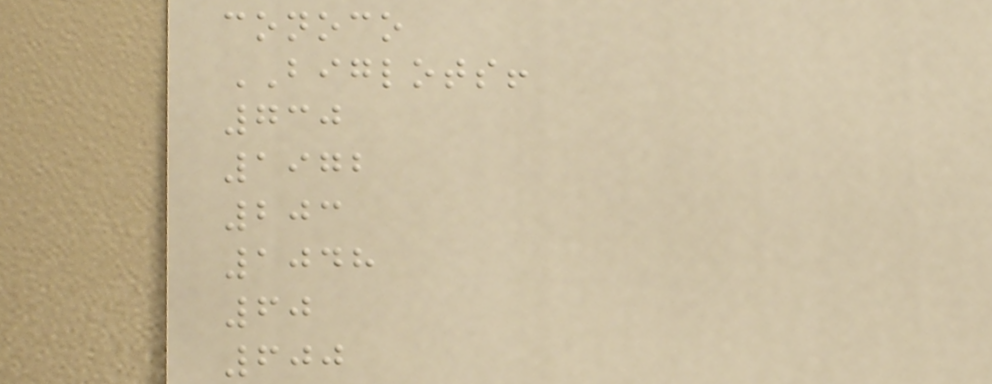conoco
BIGLOTS!
730
1972
203
1048
60
600
